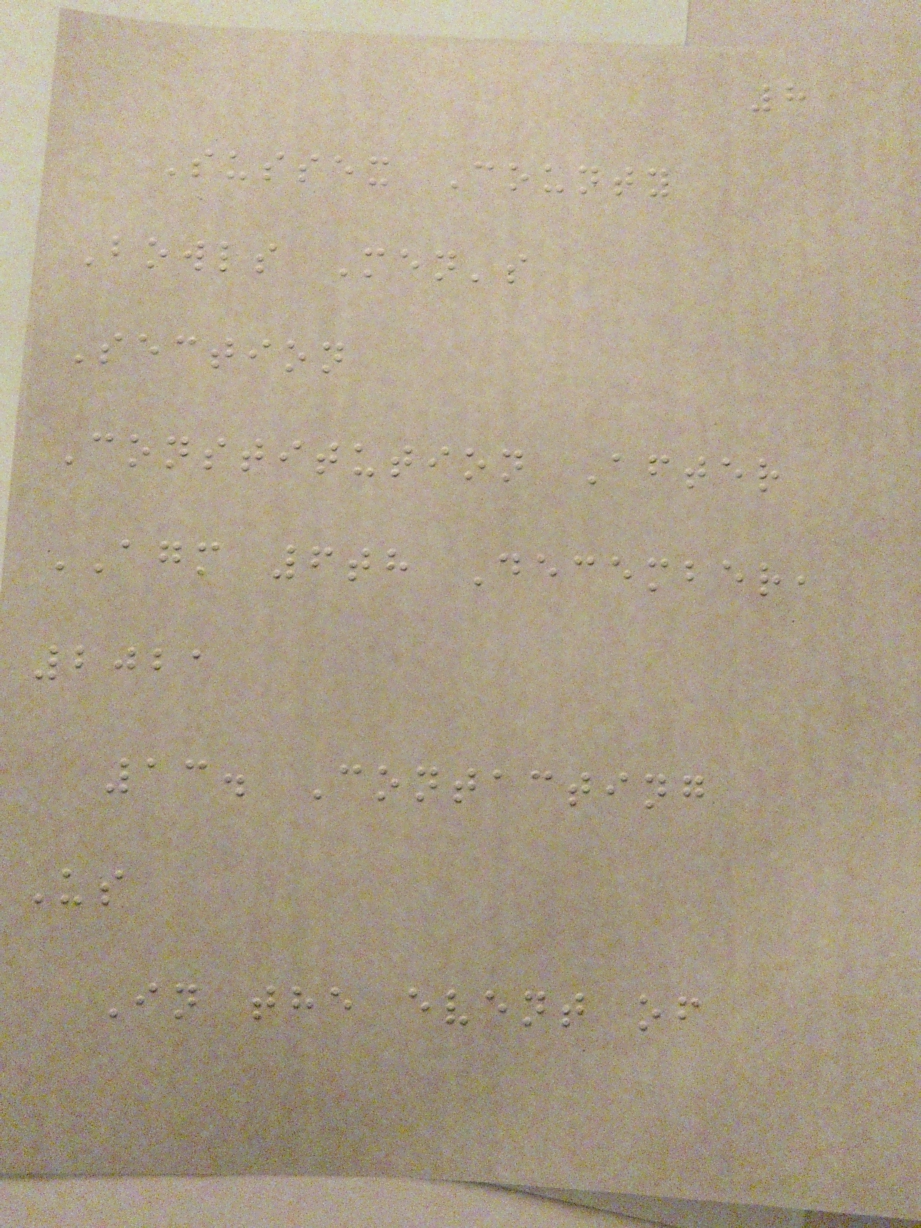8
Sussex County
Bowls Men's
Section
Constitution After
AGM 6th December,
2021
13. Contacting
Us
In the event of
